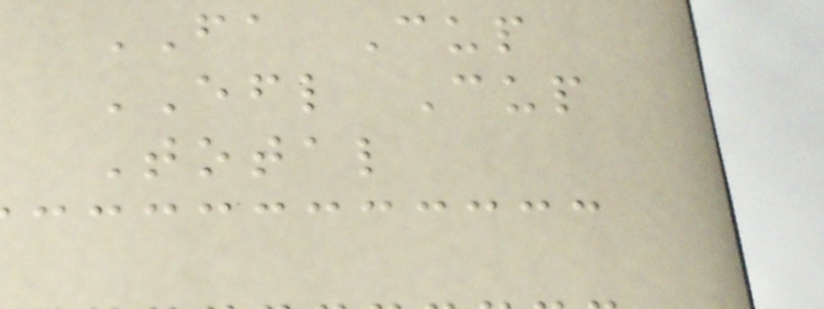FA Cup
EFL Cup
Total
